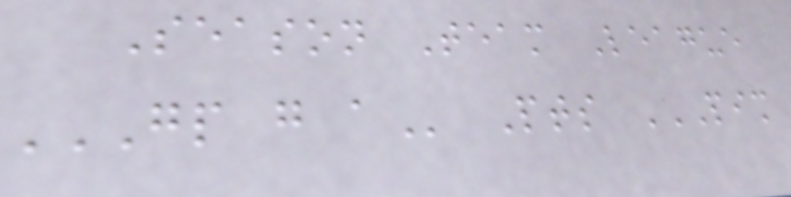Season Team League
GP G A Pts PIM
